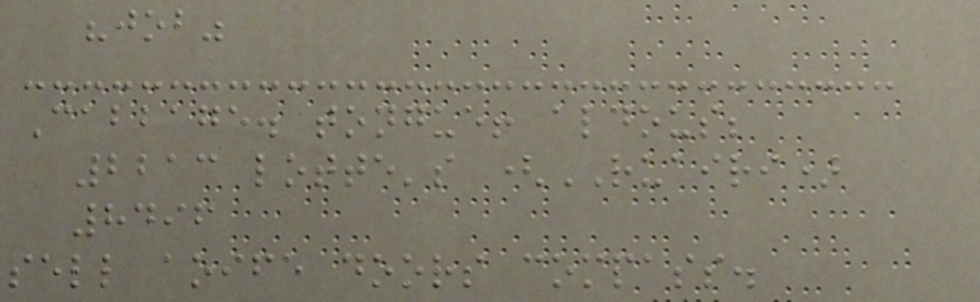"job"
Cabbage. tongue! aldous;
2213 lotte's (RUAIRI)
8496
sell aoife doors compass.
